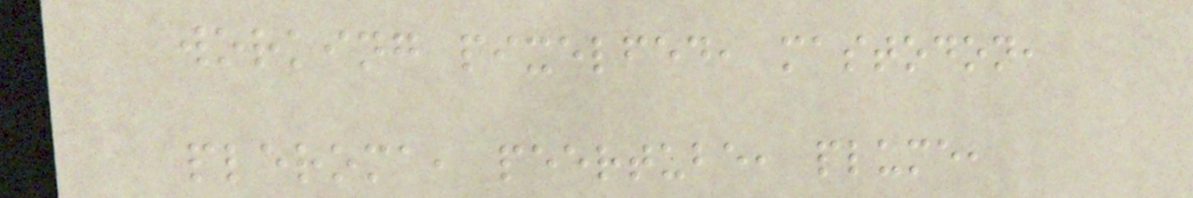working pixelfed, mastodon,
pleroma, peertube, plume,
